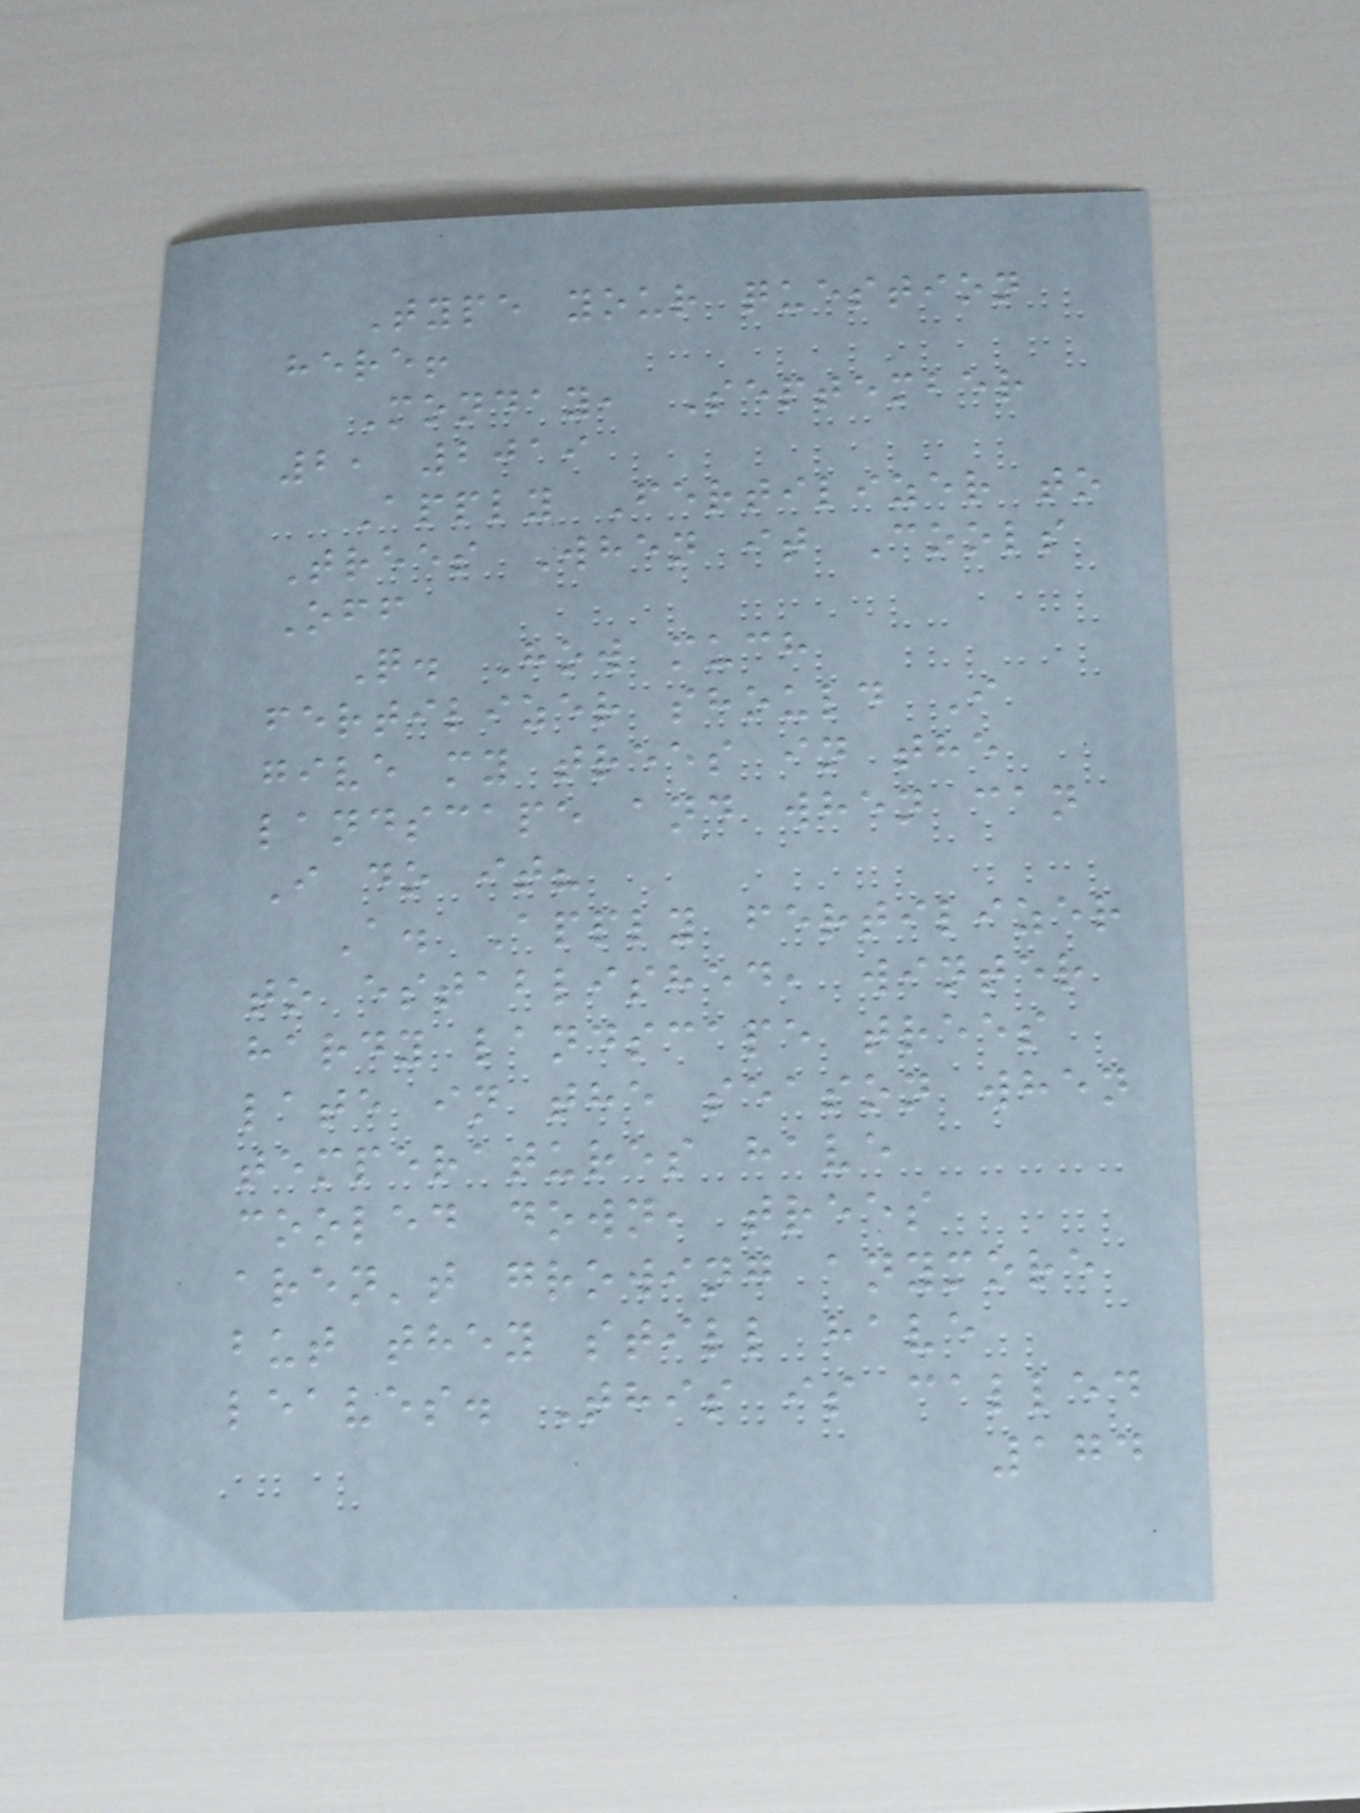Type your question
here!
Monday, September
2, 2019
Apply Fertilizer to
Trees When it Cools
Off
Q. How much
fertilizer should I
give my trees in the
landscape and when can
I do it?
A. Apply fertilizer
to established, winter
hardy landscape trees
late in the season when
temperatures have
cooled down, trees
aren't growing anymore
but they still have
leaves. This is called
174
